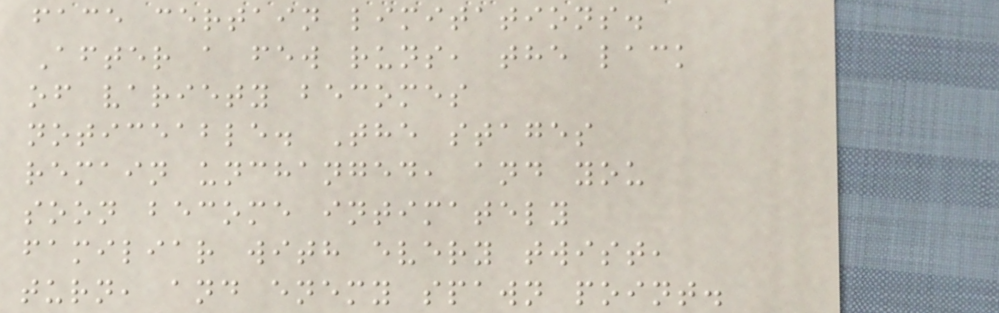face certain limitations.
After a few runs, the lack
of variety becomes
noticeable. The stages
remain unchanged, and you
soon become intimately
familiar with every twist,
turn, and enemy spawn point.
